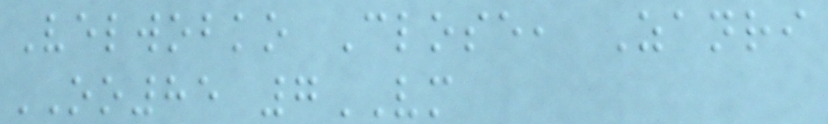Velwobko Close, Zanri
OO85 7VM
